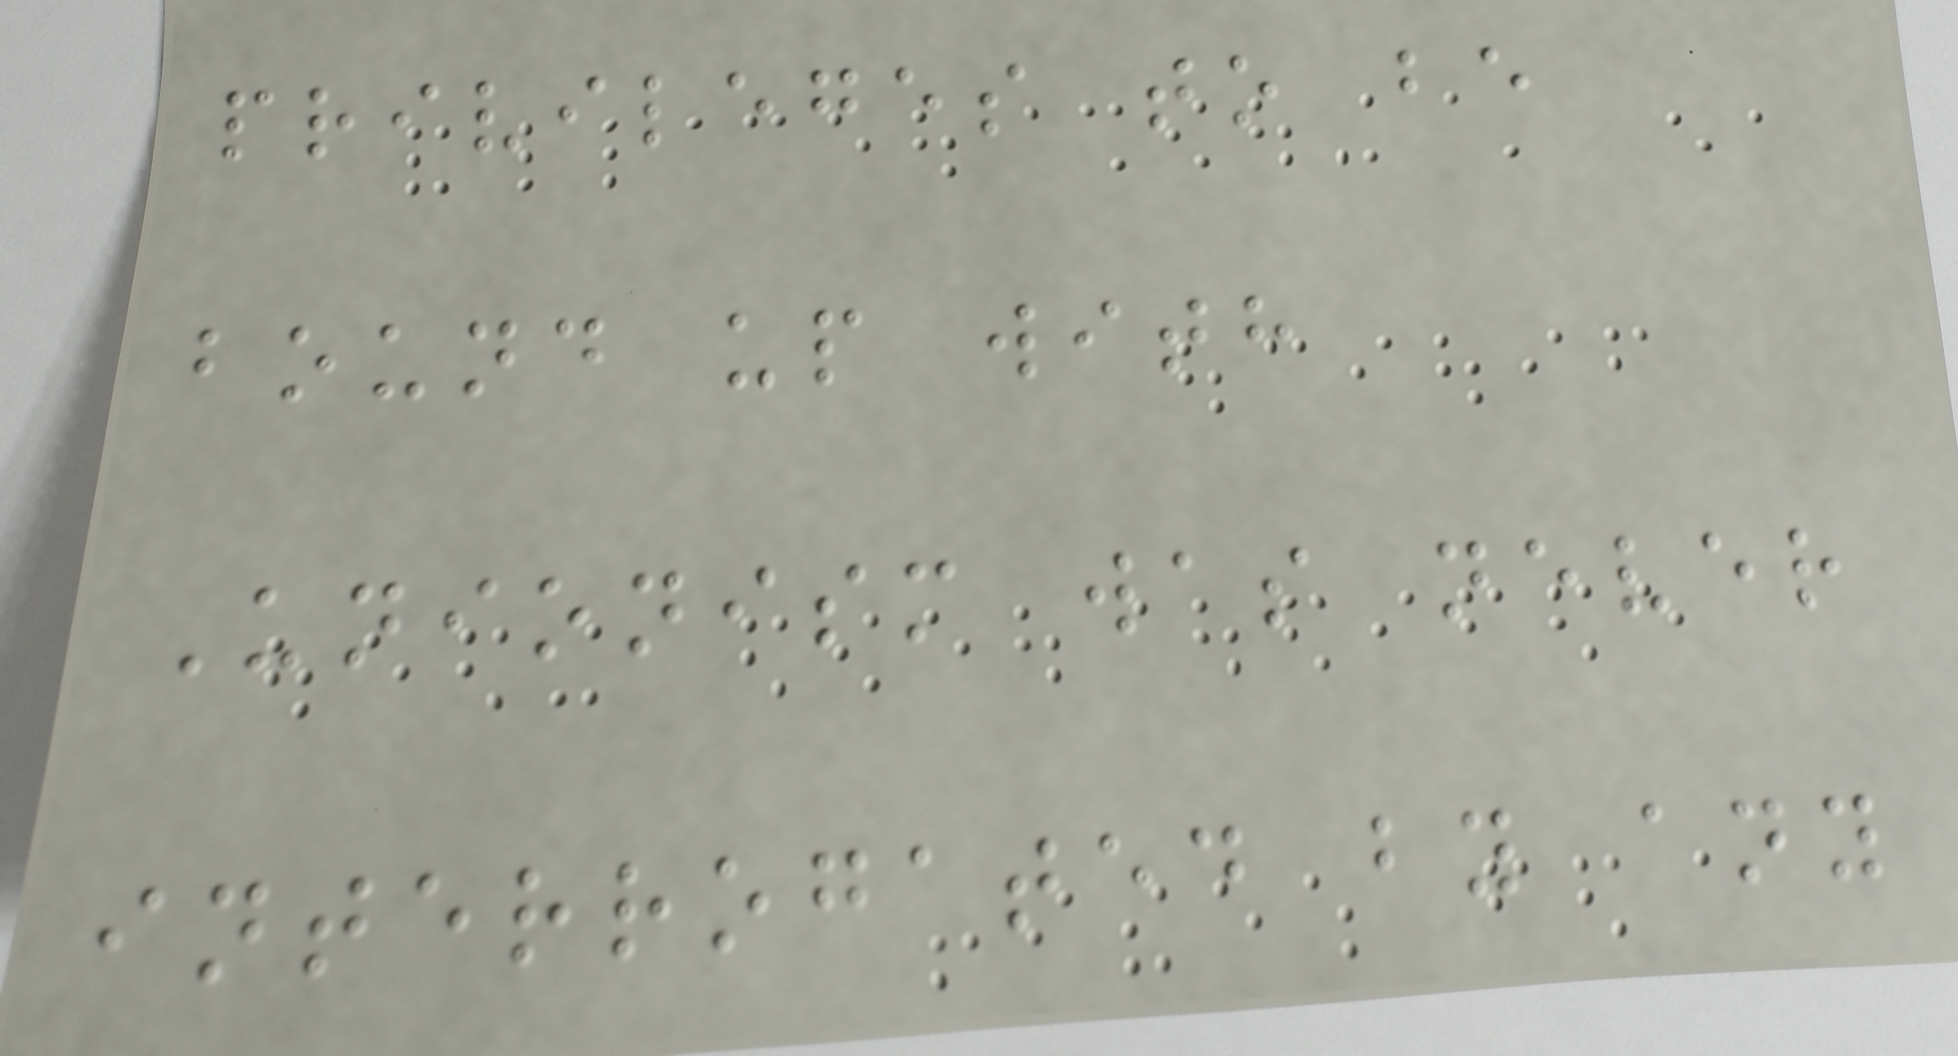privileges to be
bound up with
Unionism was never
interrogated by any
